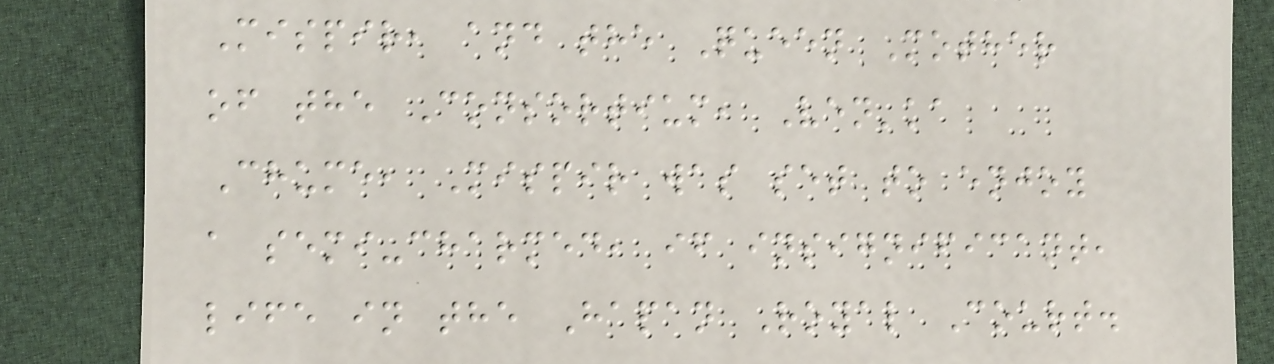Mispir, and the Queen Mother
of the Consortium, Ven'ka
Chume, Mispir was set to enjoy
a semi-charmed, if insignificant,
life in the Hapan Royal Court.
